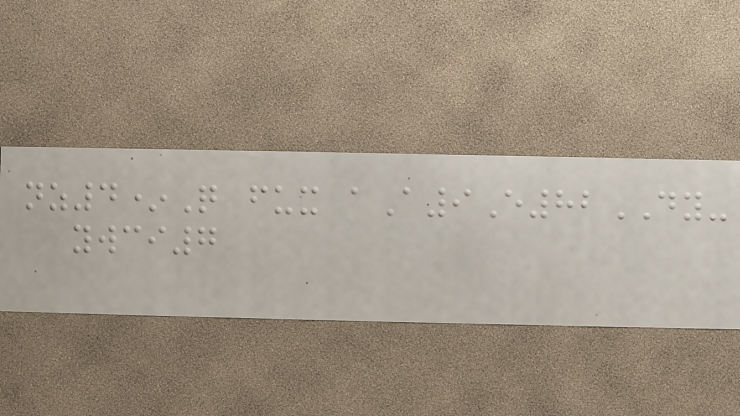nz4*Q fux aA9E82DY-
ywci7
